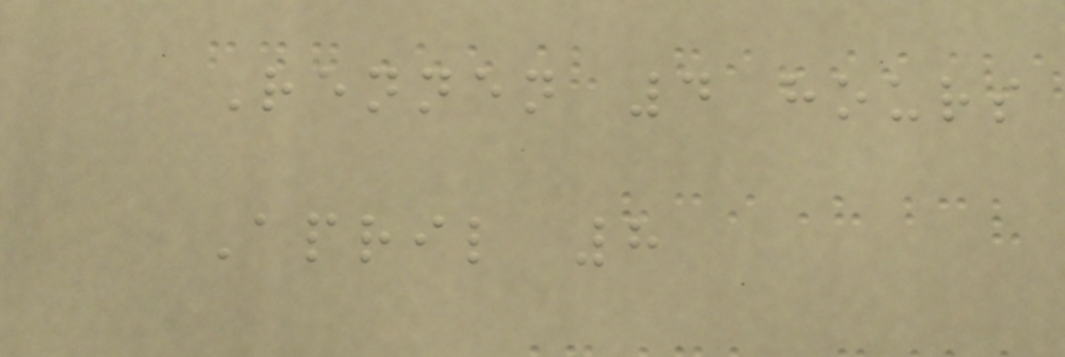Rennen 4 hours
April 8
